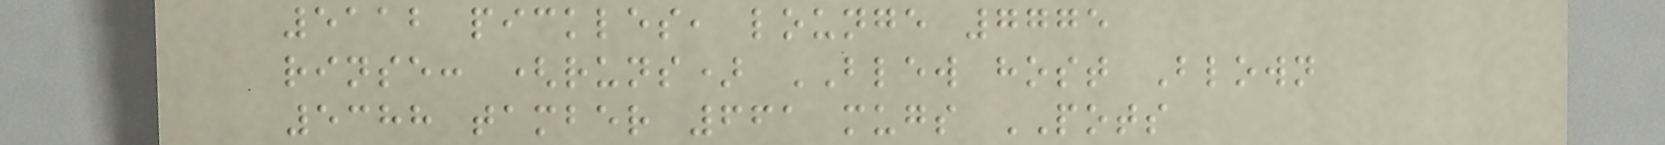5112 pickles, lounge 7775
rinse: (runs) BLEW host Blown
5388 tamber 661 mugs POTS
